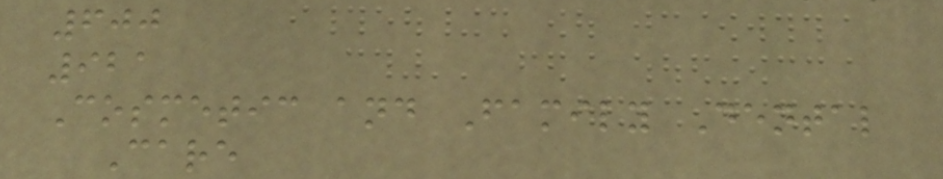600
921
Cosmetic and Family Dental
Care
